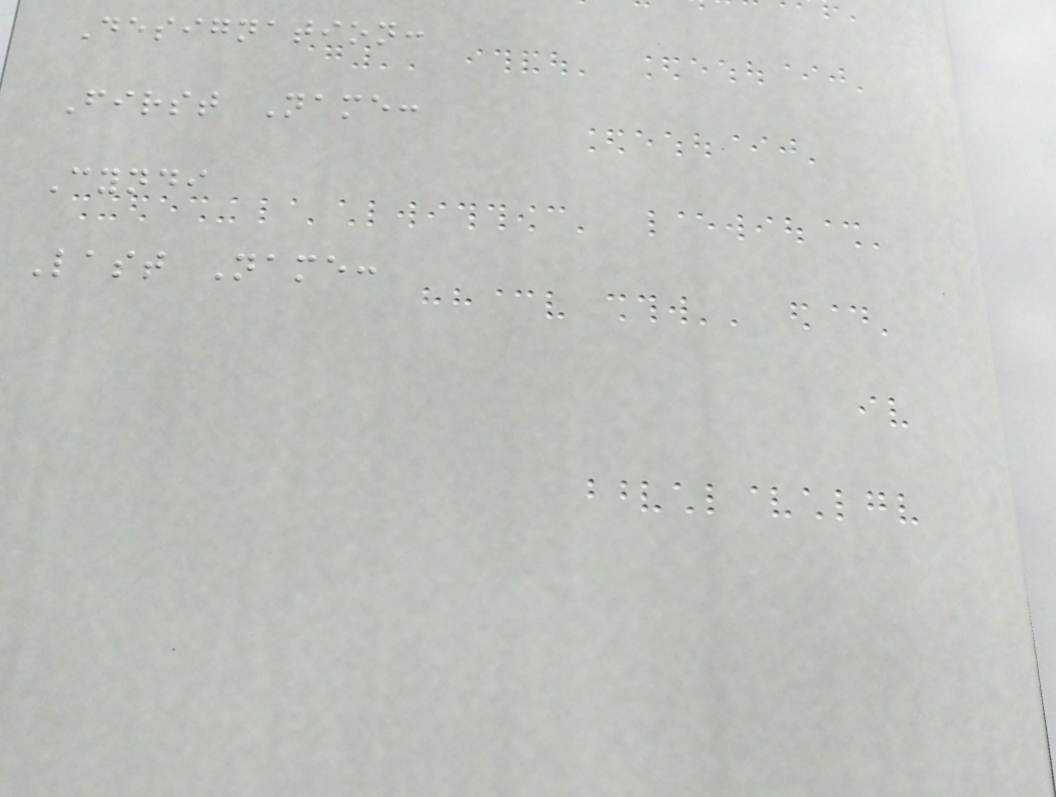Designation:
First Name:
Cyndi
Last Name:
